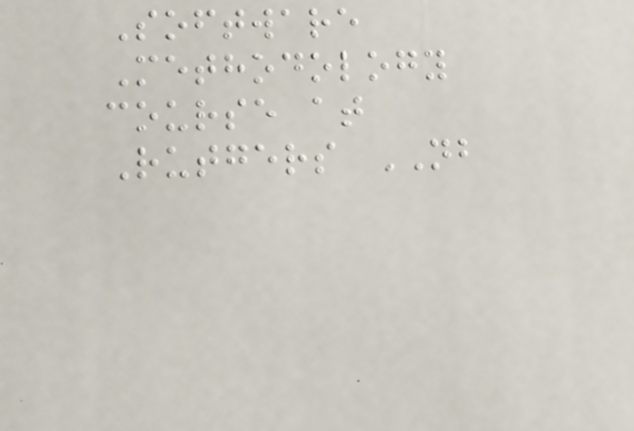Software
Methodology
course at
Rutgers NB
